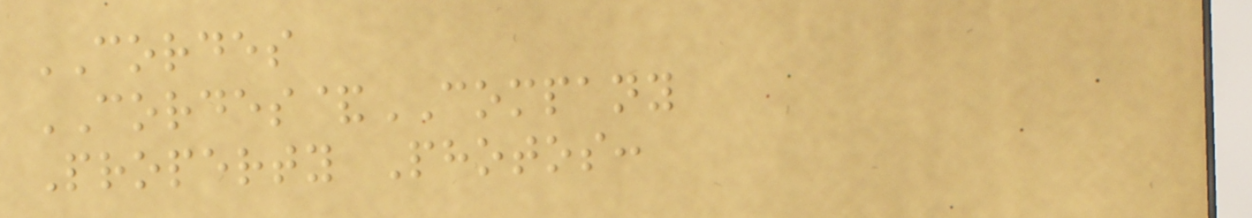CORDES
CORDES&COMPANY
Property Photos:
